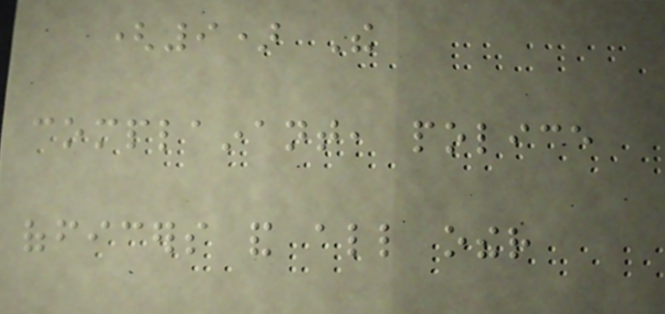(9) The
complainant, police
officers and all other
